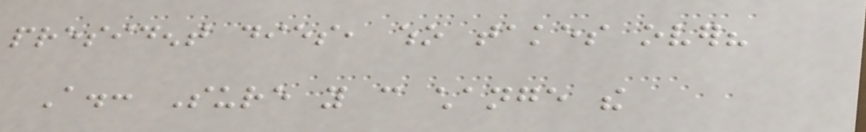president dies, who takes over?
A.: Sure you can change the
